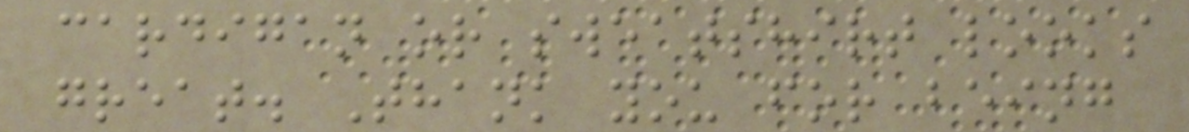cardigan or sweatshirt looks
great. Thank you for being
